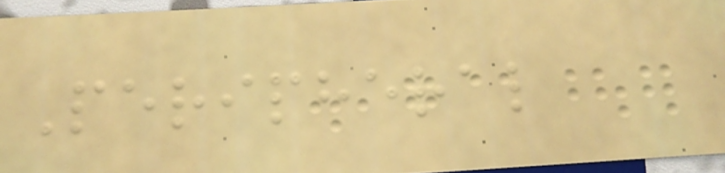Peripheral
